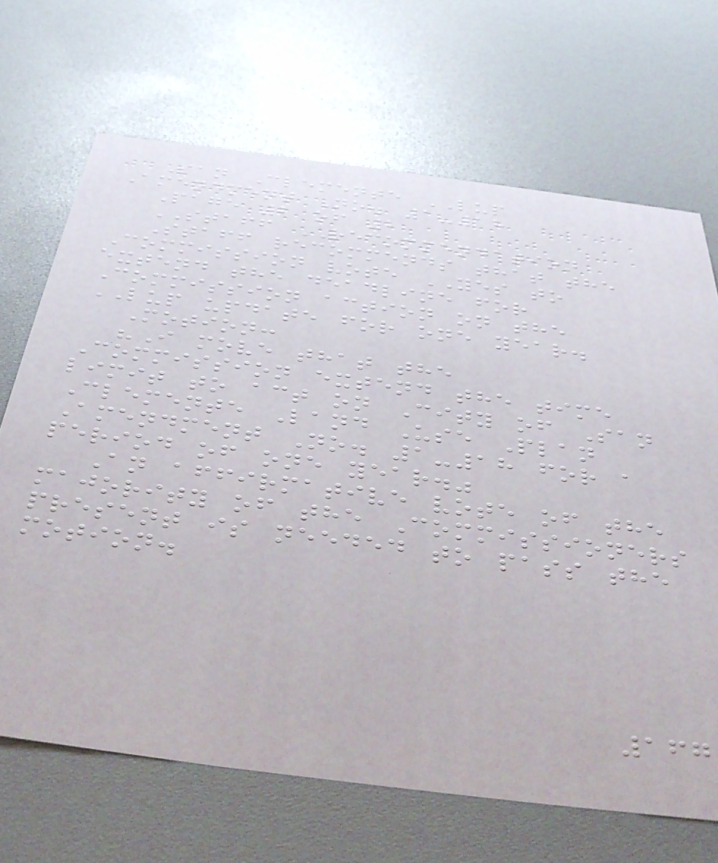San Clemente LUP
Amendment No. 1-18
Page 2 of 2
STAFF RECOMMENDATION
Staff recommends that the
Commission vote YES to
extend the deadline for
Commission action on the
LUP update for one year.
Motion:
"I move that the
Commission extend the time
limit to act on City of San
Clemente Land Use Plan
Amendment No. 1-18 for a
period of one year."
An affirmative vote of the
majority of the Commissioners
present is needed to pass the
motion.
167
